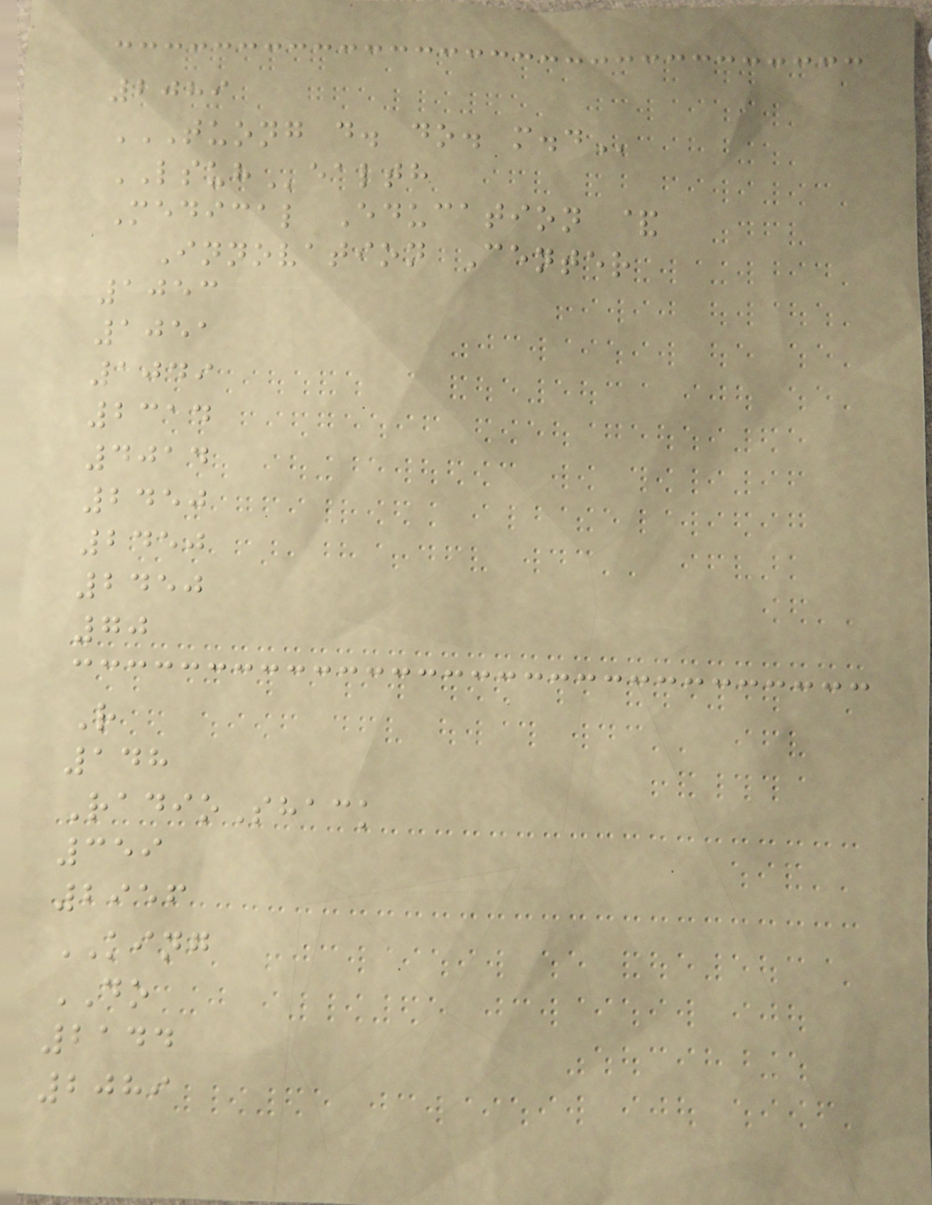2089
TUONG D. DO. M.D
LSUHealth
Medical Education &
Innovation Center
1053
1051
1049
2314
4014
2450
2450
2450
70
R
148
RadioShack
359
2956
KING
DO
2144
2089
